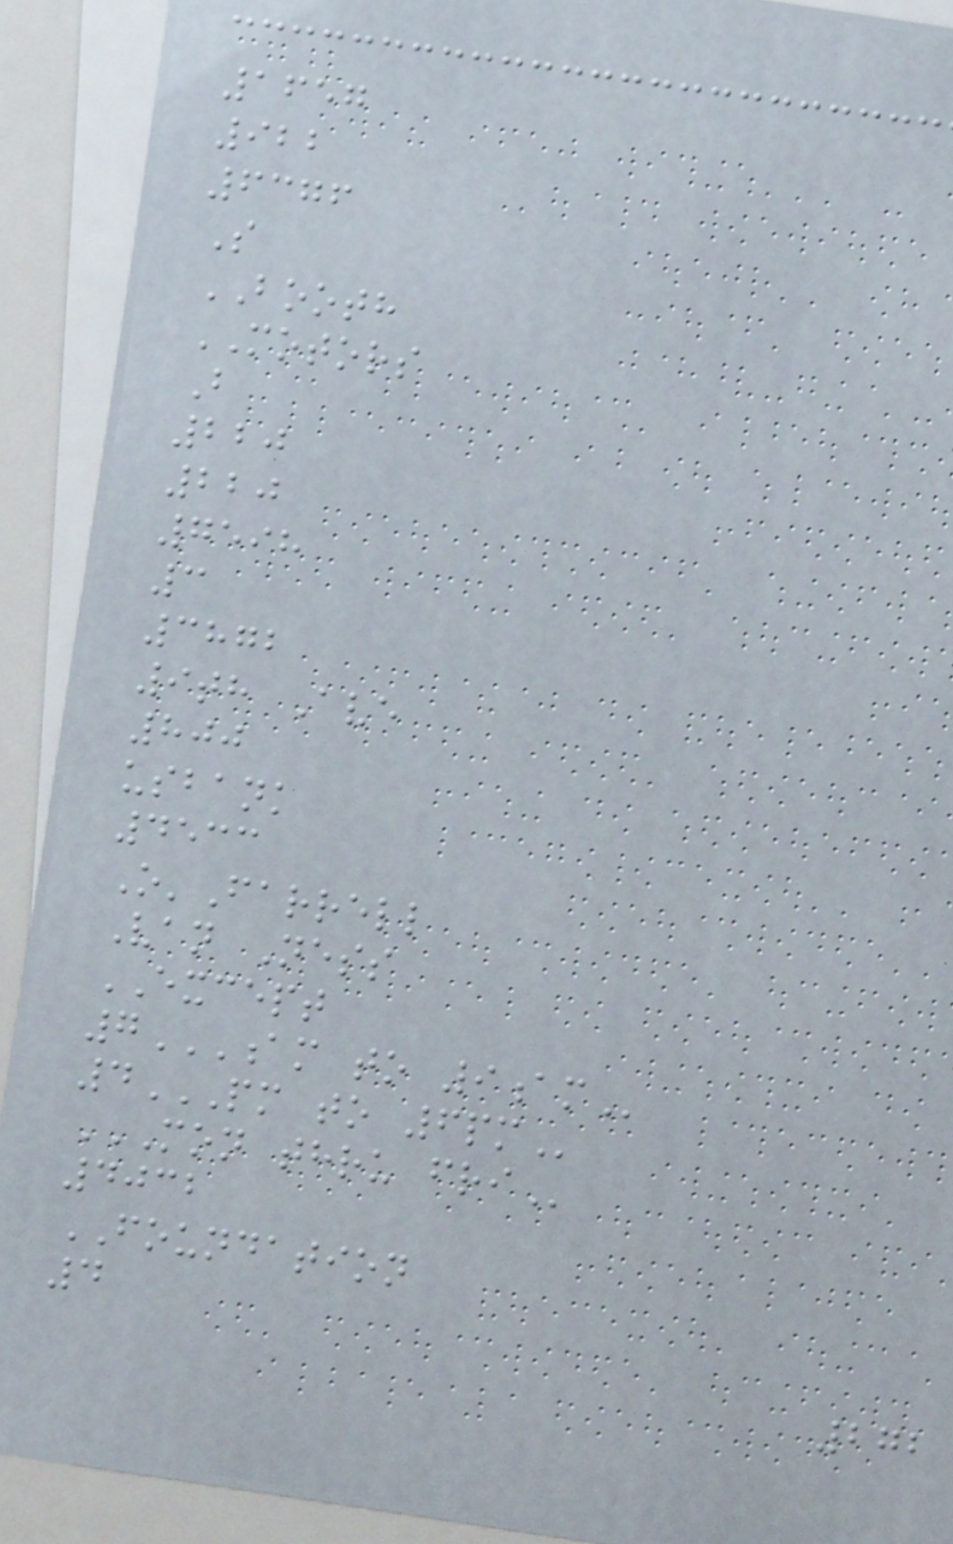1657
922
6376
S
BOOTH
MOTORS
B
220
220
7598
3
3872
9th Ave
800
usbank
4533
O'Farrell
Van Ness
EXCEPT
7AM TO 9AM
4PM TO 6PM
MON THRU FRI
4032
FOUNDATION
4
272
